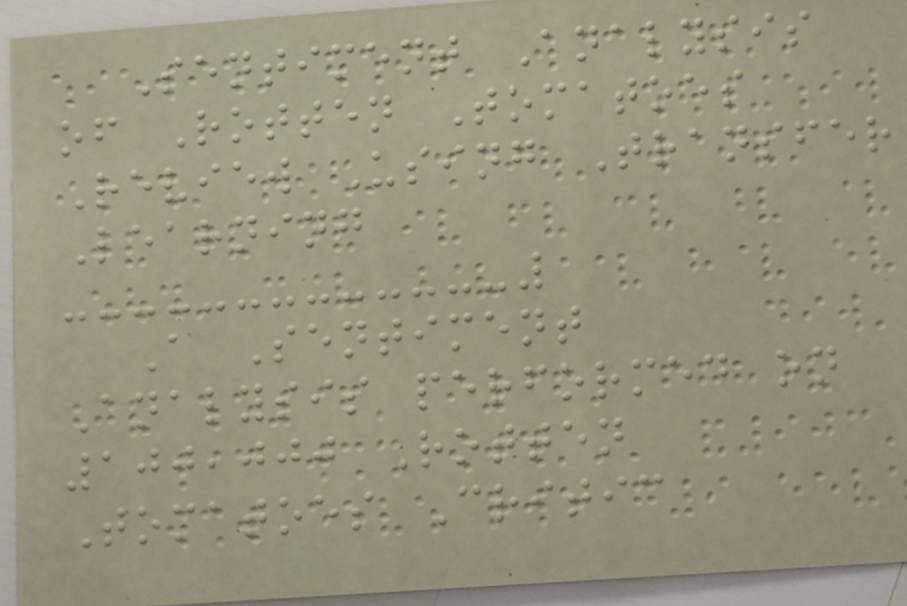Sentiment Analysis
of Rotten Tomatoes
Review Using Transfer
Learning
A Sentiment
Analysis performed on
100,000 Rotten
Tomatoes Critic
